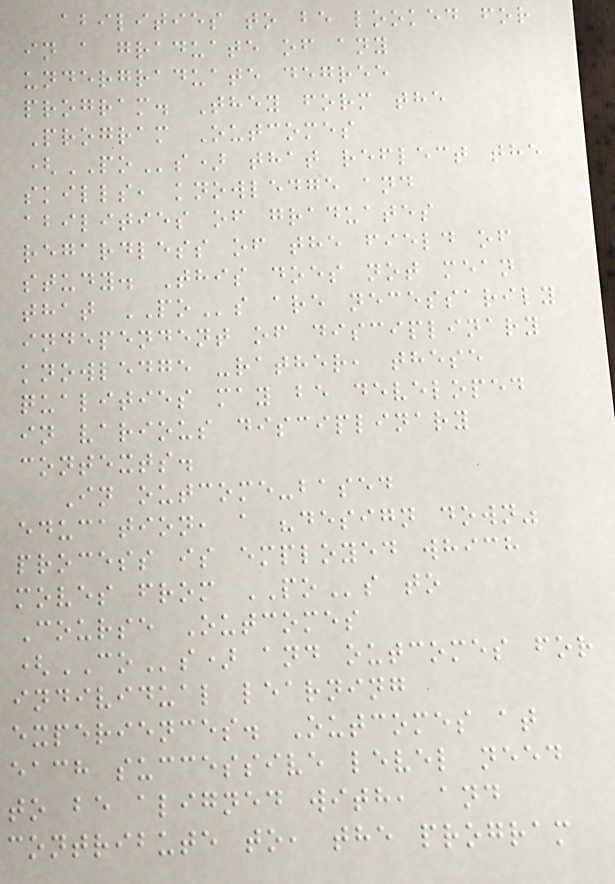abilities to be looked for
in a graduate of any
undergraduate degree
program. They form the
Program Outcomes
(POs) that reflect the
skills, knowledge and
abilities of graduates
regardless of the field of
study. This does not mean
that POs are necessarily
independent of disciplinary
knowledge -rather, these
qualities may be developed
in various disciplinary
contexts.
In outcome-based
education, a "design down"
process is employed which
moves from POs to
Course Outcomes
(COs) and outcomes for
individual learning
experiences. Outcomes at
each successive level need
to be aligned with, and
contribute to, the program
